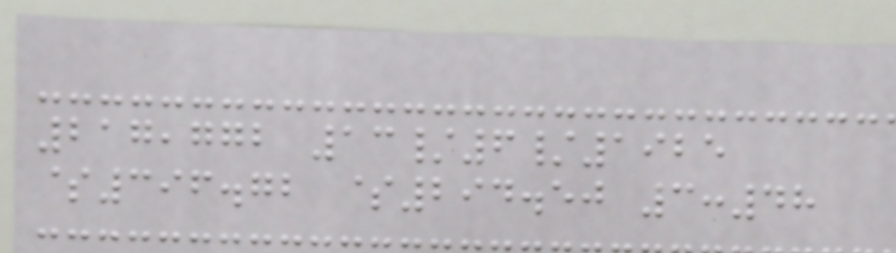217,772 13/6/1925
$396.72 $294.50 3:48
